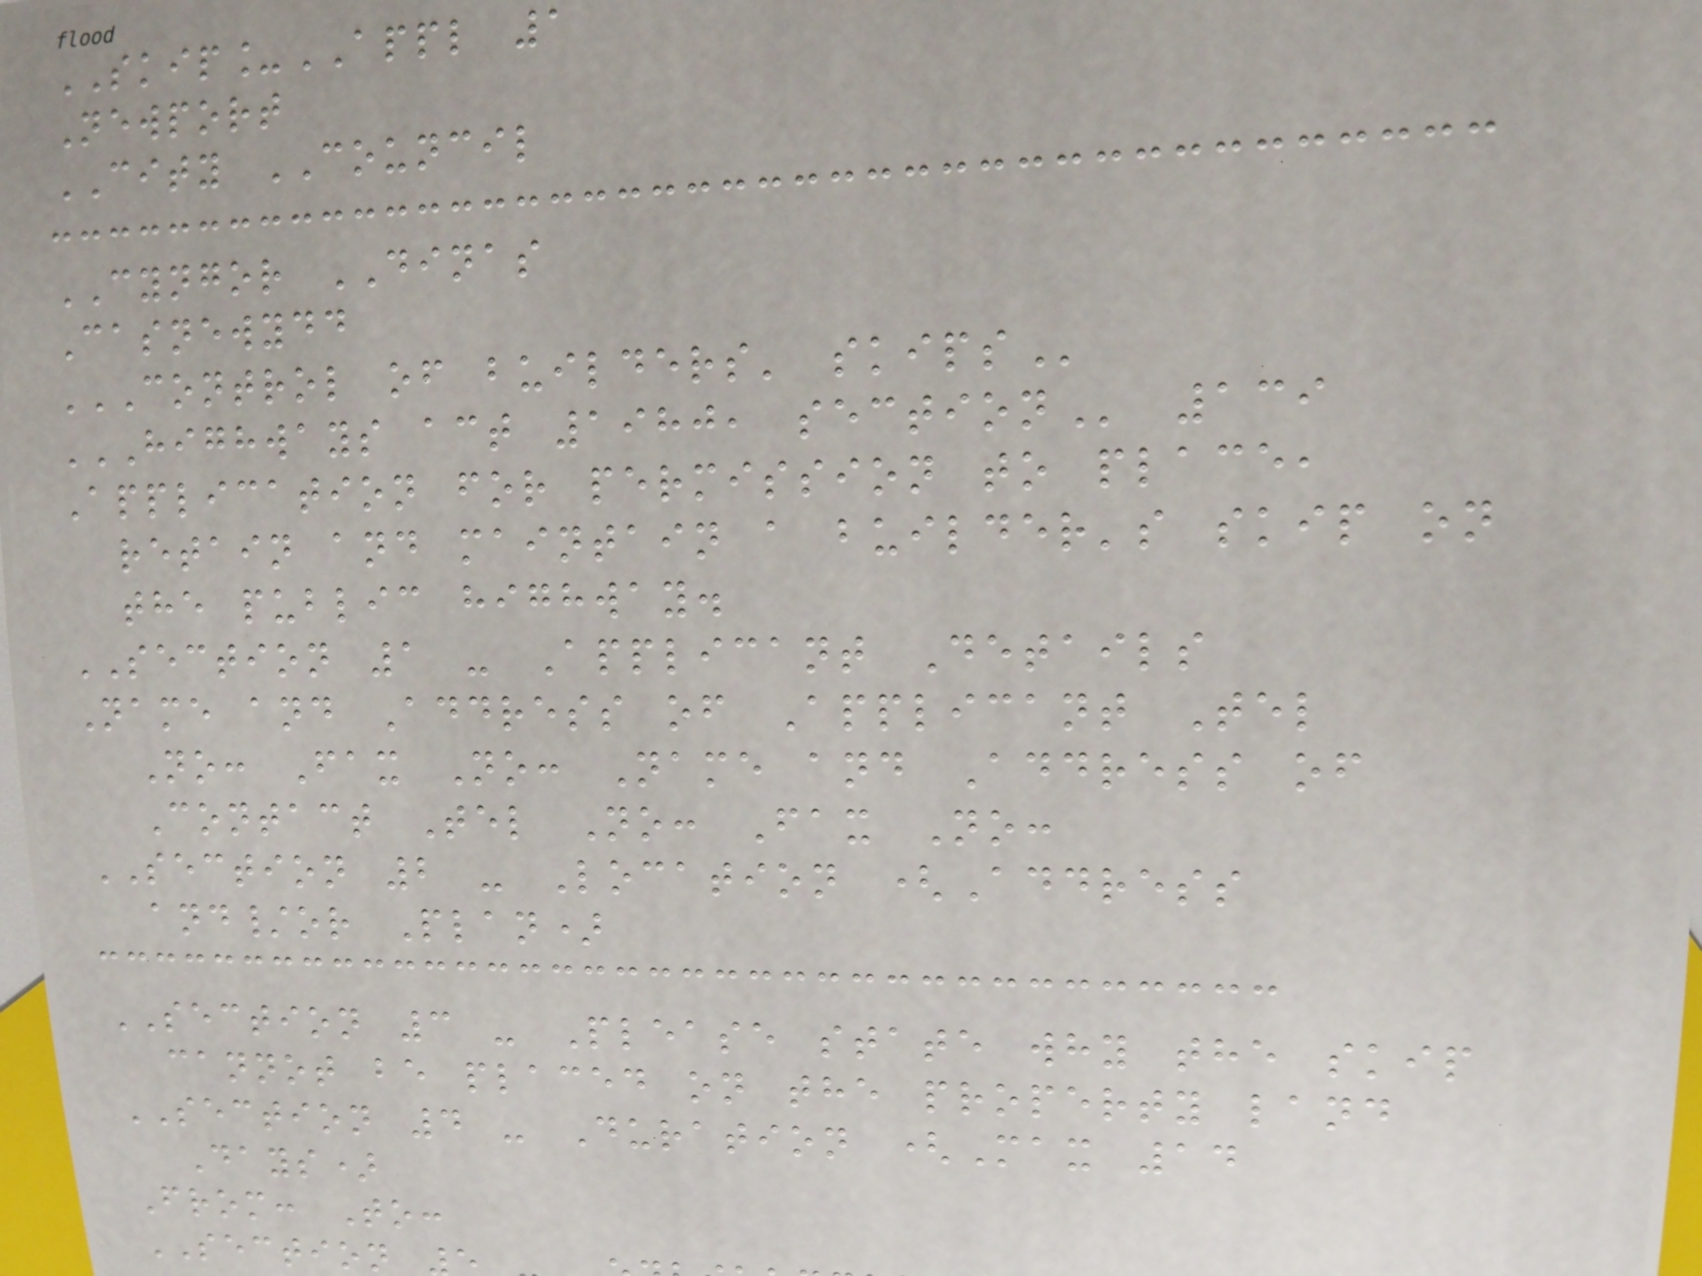SKIP_APPL 1
Newport
CITY COUNCIL
CYNGOR DINAS
Casnewydd
CONTROL OF BUILDERS' SKIPS
HIGHWAYS ACT 1980, SECTION 139
Application for permission to place,
retain and maintain a builder's skip on
the public highway.
SECTION 1 - Applicant Details
Name and Address of Applicant Tel
No: Fax No: Name and Address of
Contact Tel No: Fax No:
SECTION 2 - Location (Address
and/or Plan)
SECTION 3 - Please state why the skip
cannot be placed on the property land
SECTION 4 - Duration (Max 14
Days)
From: To:
SECTION
